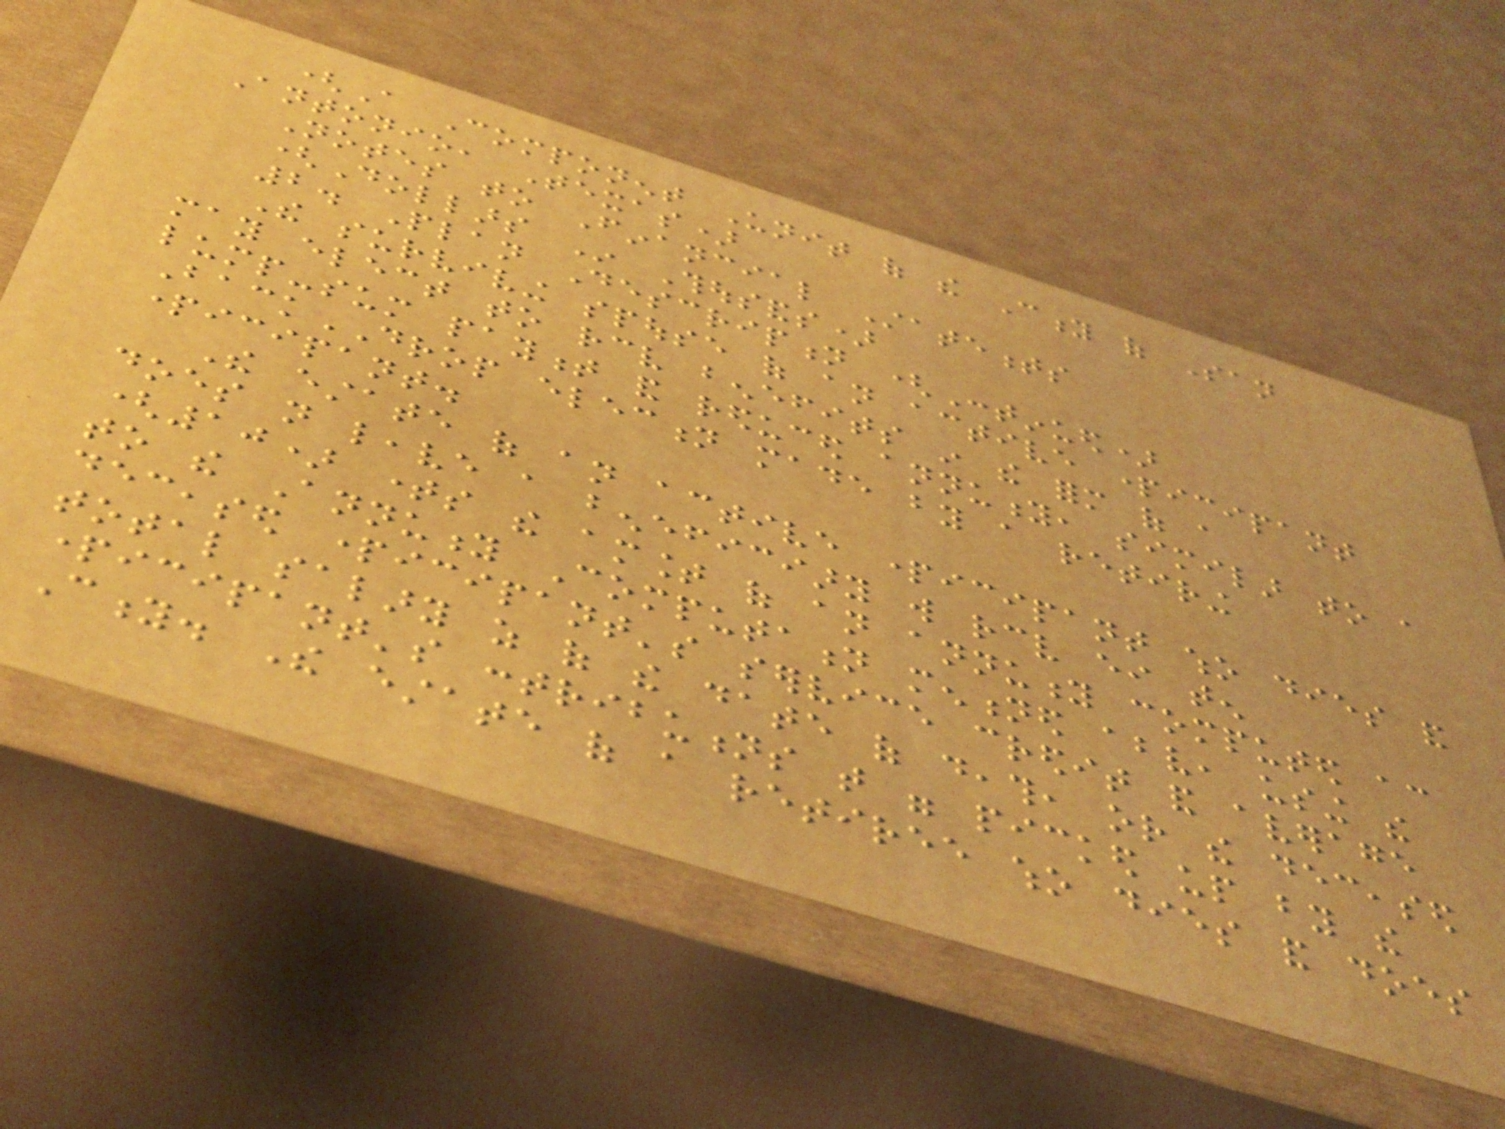(A Component Unit of the City of San
Antonio, Texas)
Notes to Financial Statements
(Dollars In Thousands)
2. Plan Description (Continued)
The surviving spouse of an active participant
may elect to receive benefits in the form of a
lump-sum payment and reduced annuity, similar to a
BackDROP election made by a retiring
participant.
The estate of an active participant who dies and
does not leave a beneficiary will receive either ten
(10) times the amount of an annuity computed according
to the Annuity Computation mentioned above, using the
deceased participant's service credit and average
total salary as of the date of death, or the deceased
participant's contributions that were picked up by the
City. The estate of a retiree who dies and does
